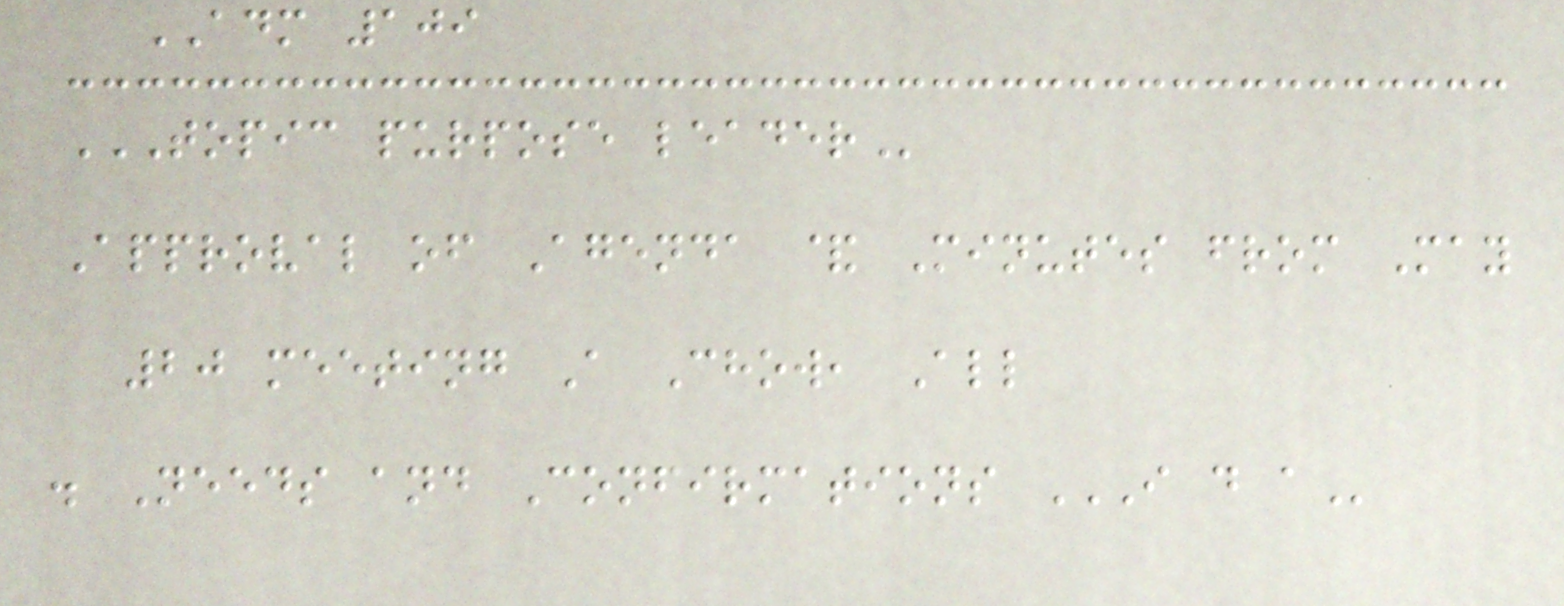ADM 109
TOPIC PURPOSE LEADER
Approval of Agenda & Minutes from May
20 meeting A Chow, All
. Needs and Confirmations I D A
